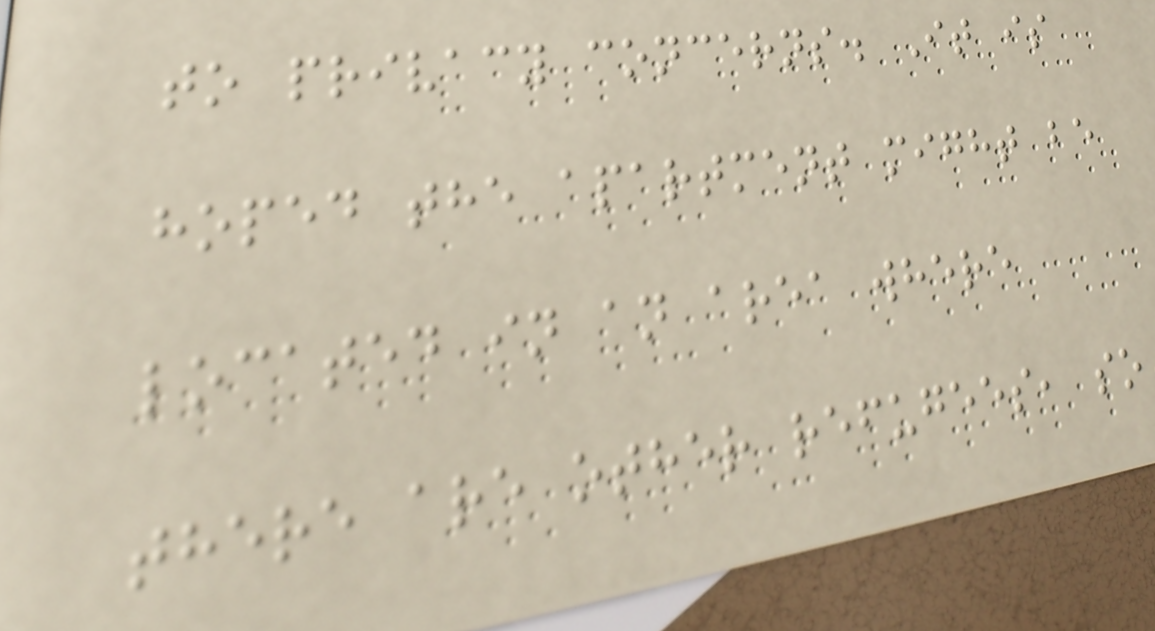to privacy concerns. It is
hoped the apartment might be
located in an area where
there are other refugees, so
